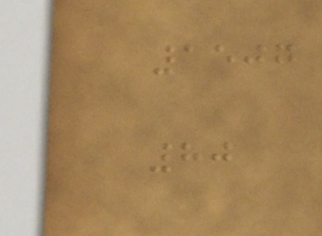1507
80
